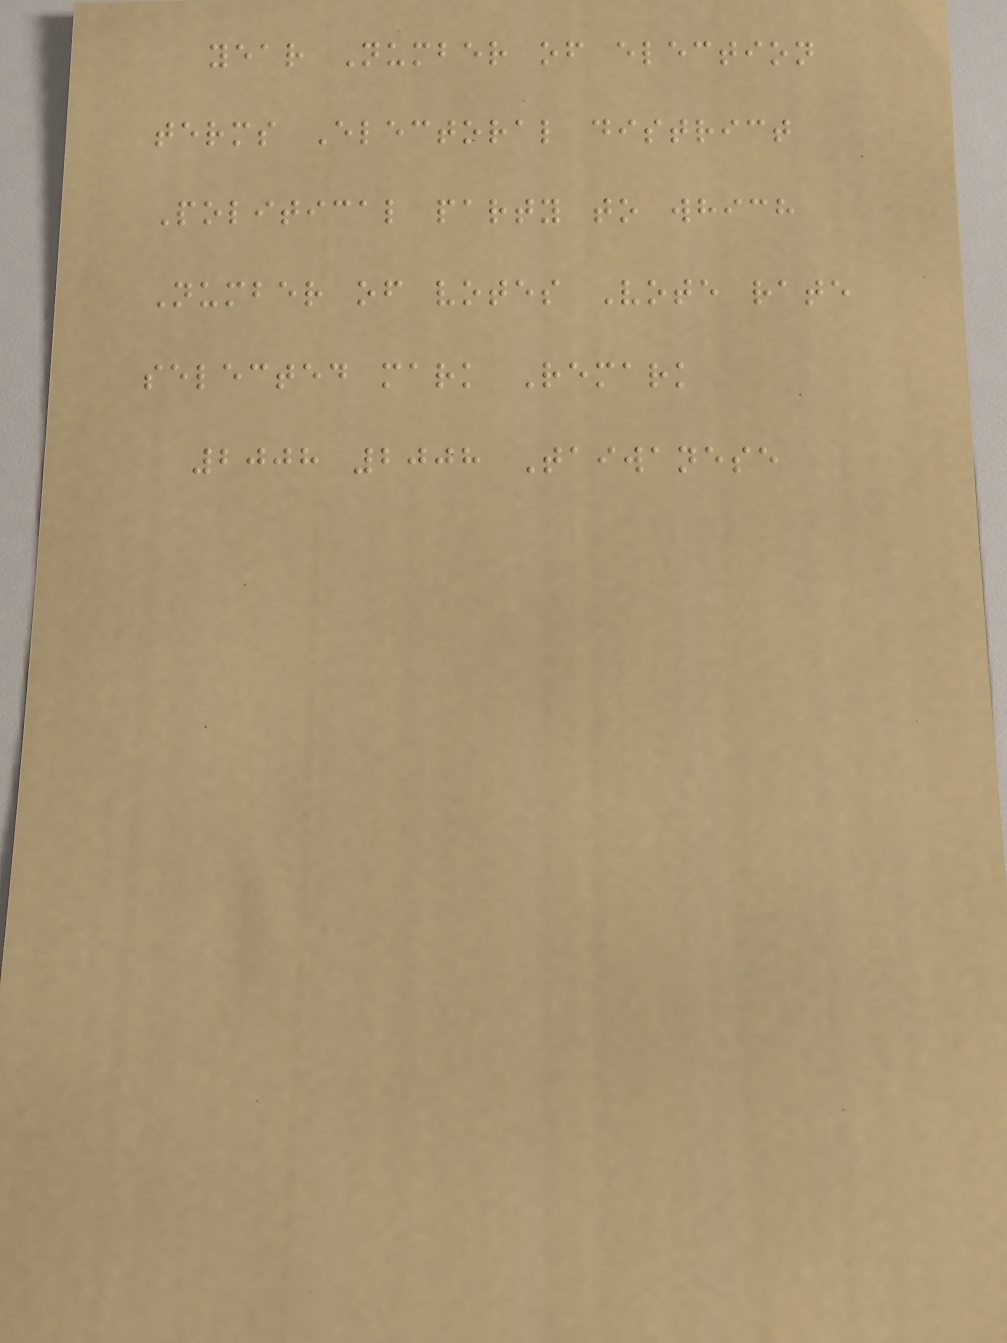year Number of election
terms Electoral district
Political party to which
Number of votes Vote rate
selected mark Remark
2008 2008 Taiwanese
